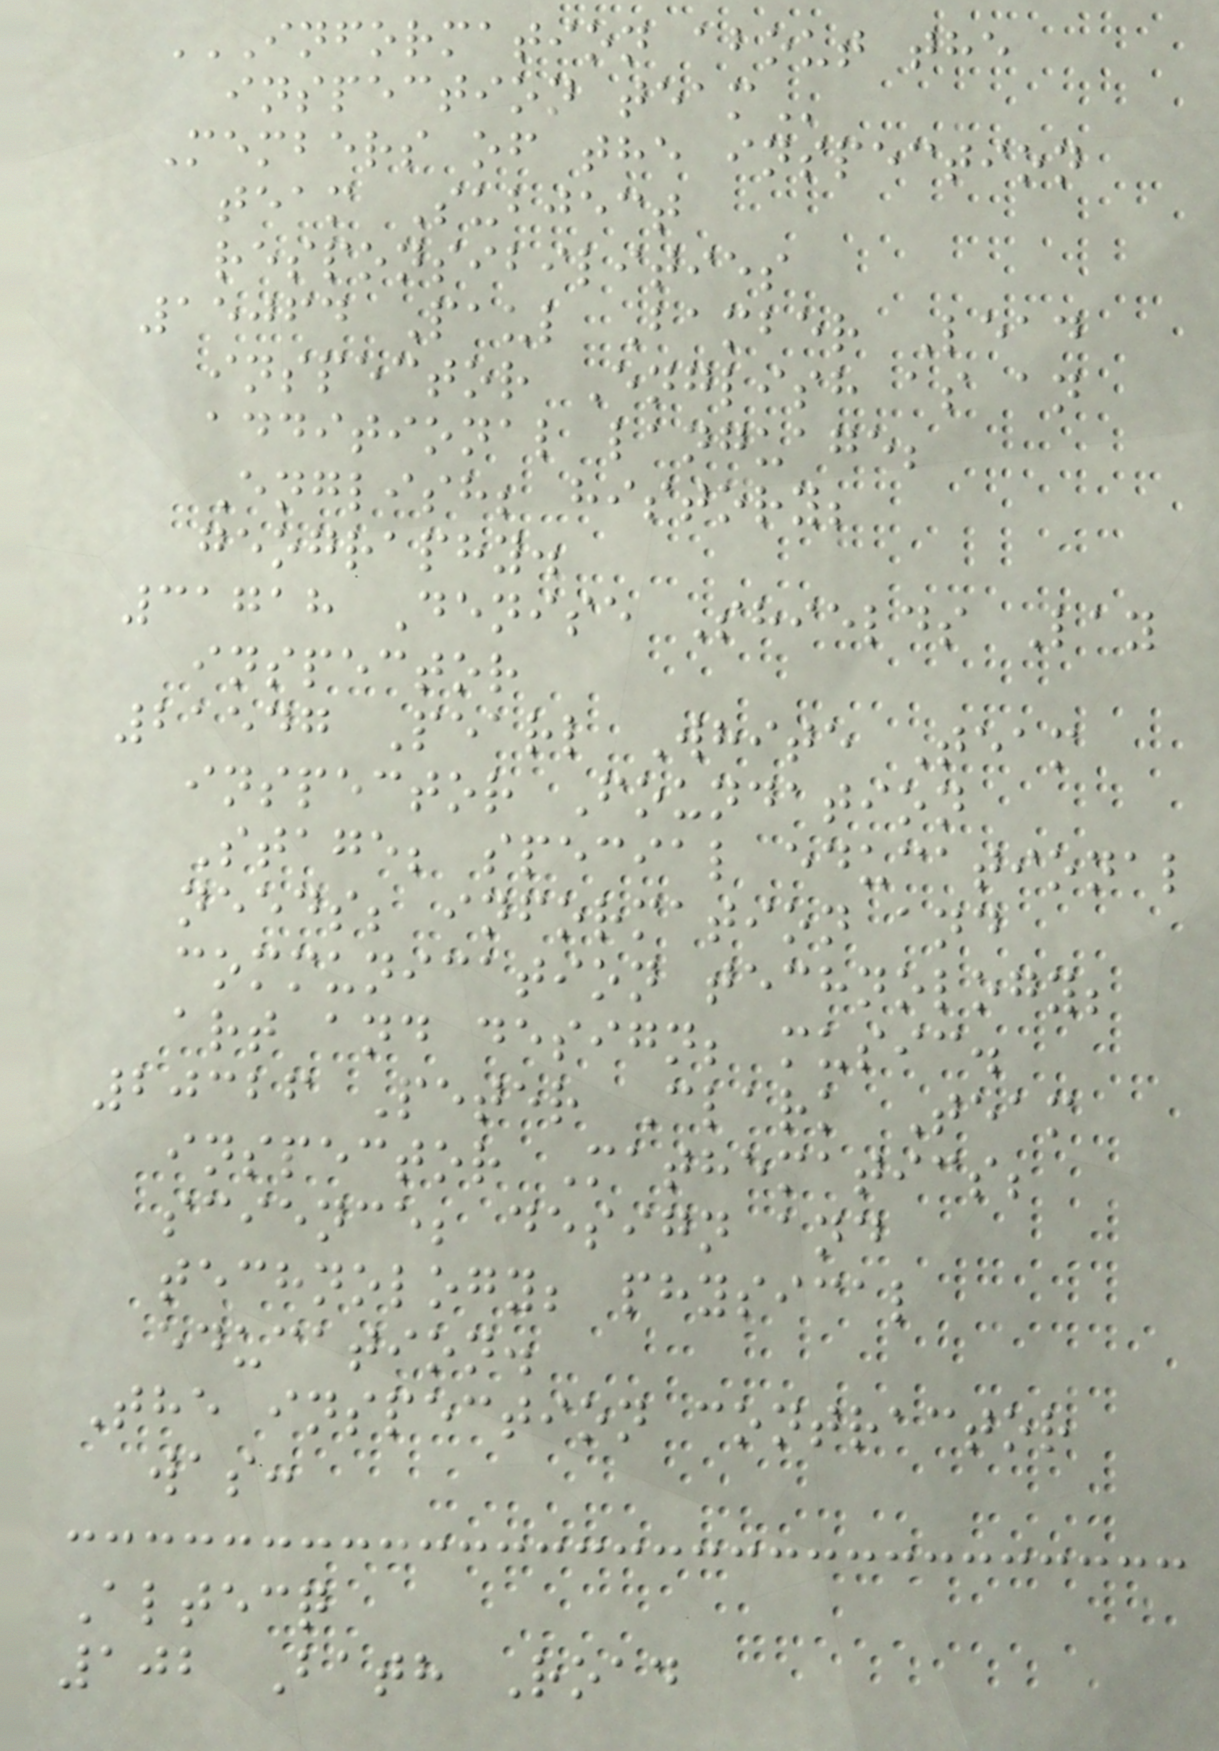INFORMATION ABOUT THE
INSPECTION TEAM
Members of the inspection
team Subject
responsibilities
15064 Paul Bamber Lead
inspector English as an
additional language;
English; history;
geography.
31718 Denise Shields Lay
inspector
21547 Pearl White Team
inspector Foundation
Stage; special educational
needs; information and
communication technology;
art and design; music.
20326 Peter Clark Team
inspector Mathematics;
science; design and
technology; physical
education.
The inspection contractor
was:
Altecq
102 Bath Road
